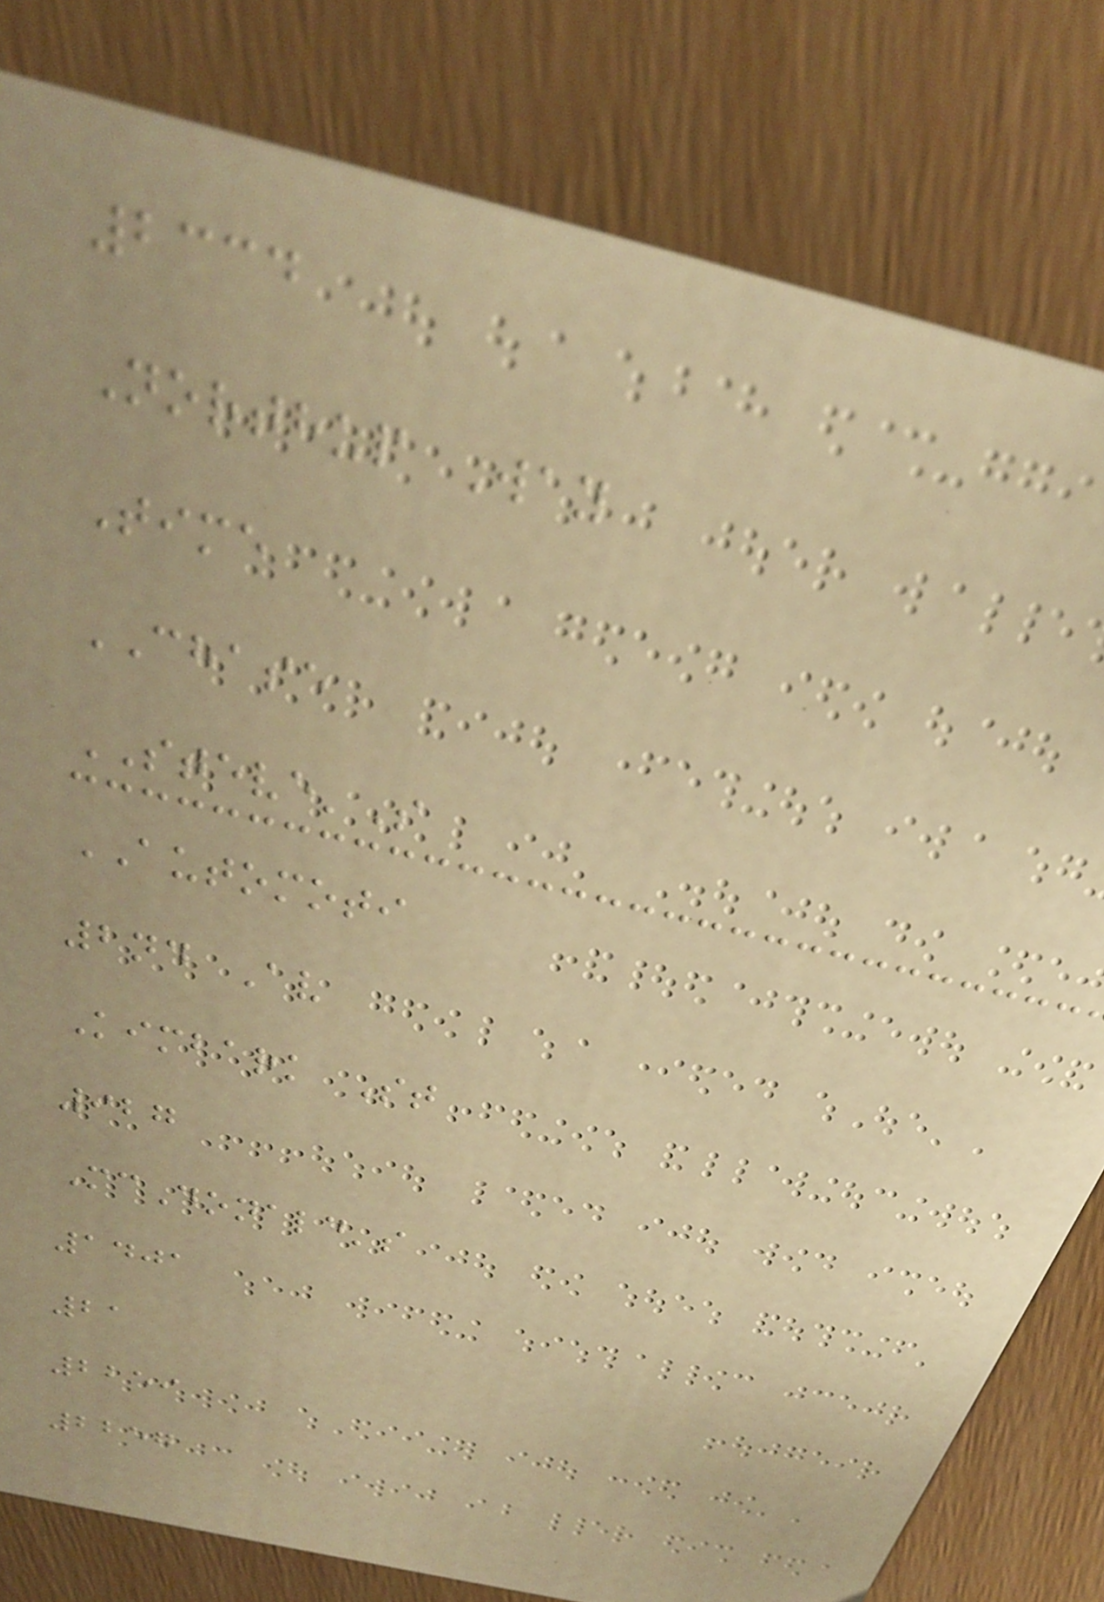2334
Northup Way
Time
CHASE
STEVE'S
AUTOMOTI
2nd Av
Kimbark St
927
McDonald's
1401
21
2259
2257
